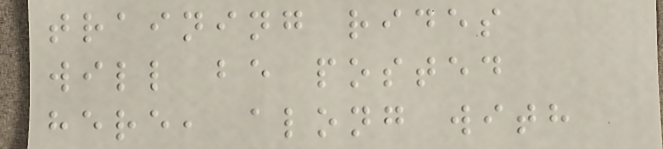training rides
will be posted
here, along with
